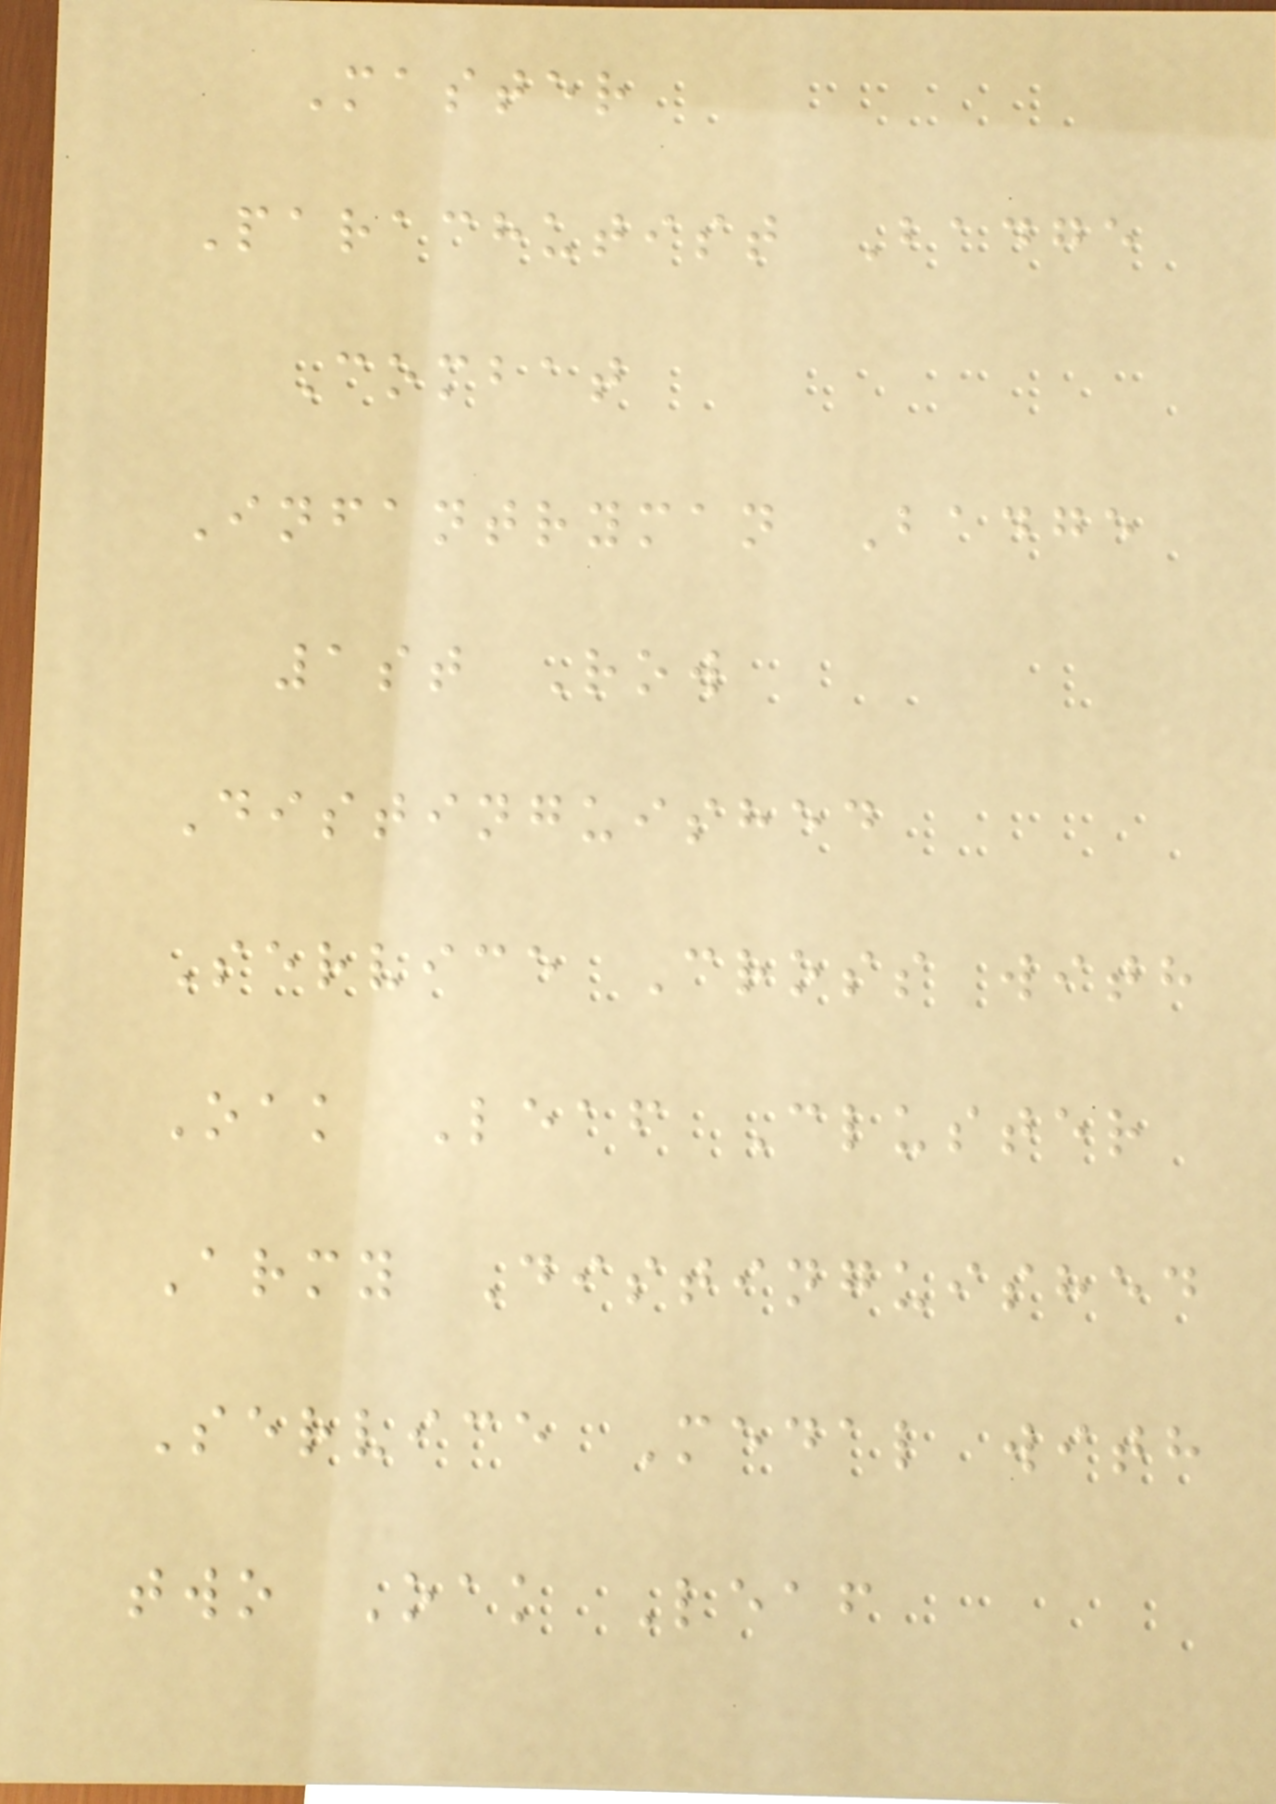Master
Parachutist Badge
Combat
Infantryman Badge
1st Row
Distinguished
Service Cross with
Oak Leaf Cluster
Army Distinguished
Service Medal with
two Oak Leaf
